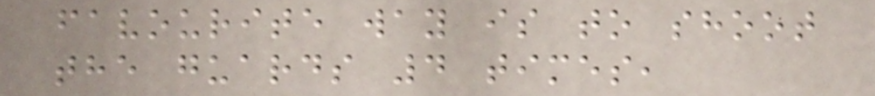favourite way is to shoot
the guards 4 times,
